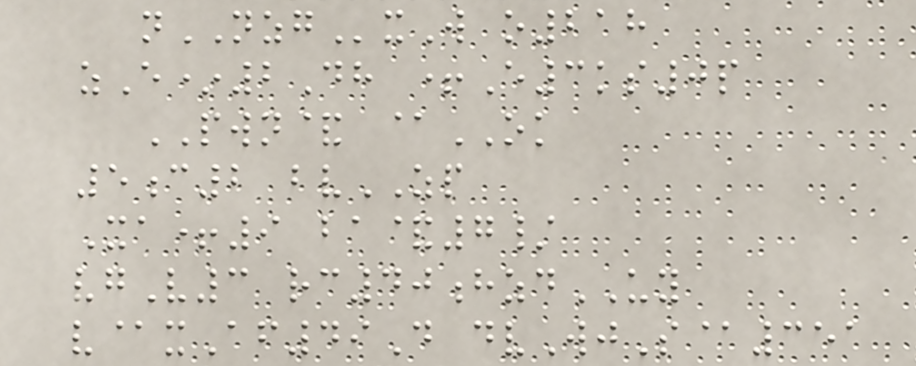nNZGxW o218
zE*2Dh +E3ks0p
PWN& @OK
5c2 bvZP
Xa+9 ba&7/
vgV3 rc40hzdUY
v@xAf49D dvWjS@351
